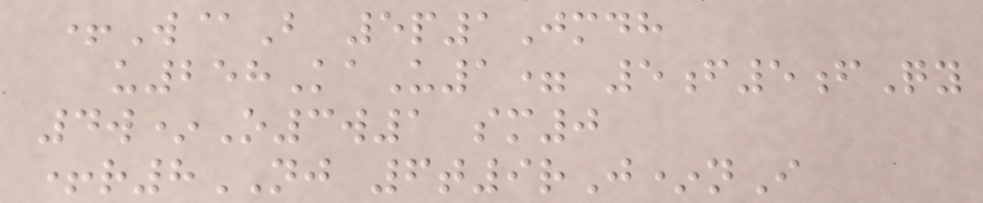+W@B 5p1Jmdh
u258KaU1= 5f5fQy
4w*O3w1 sm0
+r8NJ 6t9rJ*nI
